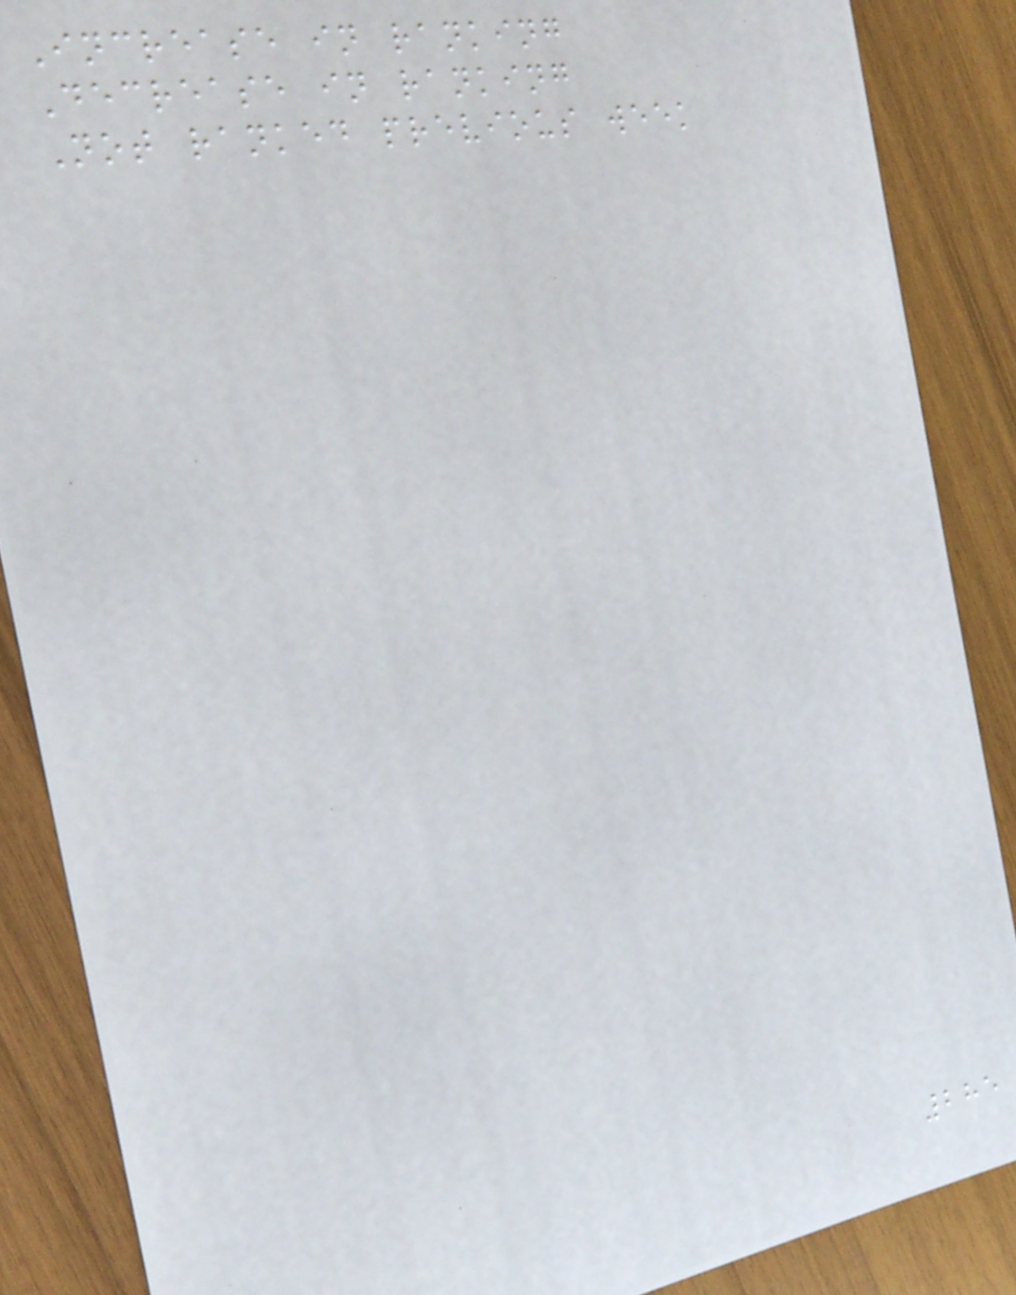Increase in ranking
Decrease in ranking
Not ranked previous week
285
